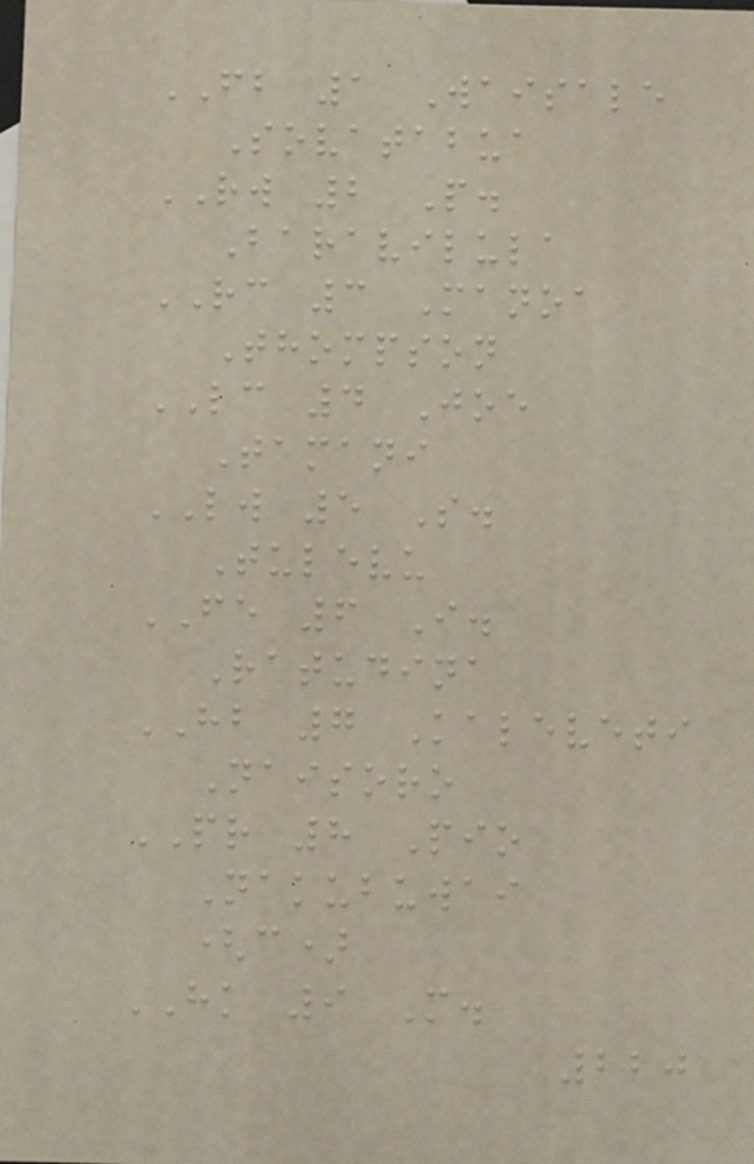FB 1 Waisale
Sovatabua
RW 2 P.
Baravilula
RC 3 Manoa
Thompson
LC 4 Joe
Tamani
LW 5 S.
Tulevu
FE 6 I.
Ratudina
HB 7 Kaleveti
Naisoro
PR 8 Pio
Nakubuwai
(c)
HK 9 M.
220
